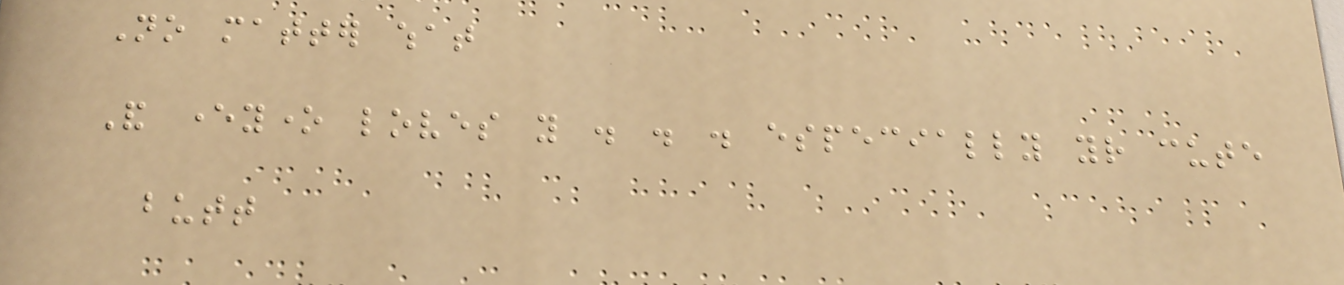No matter what
And everyone loves you . . . especially your cute
butt
